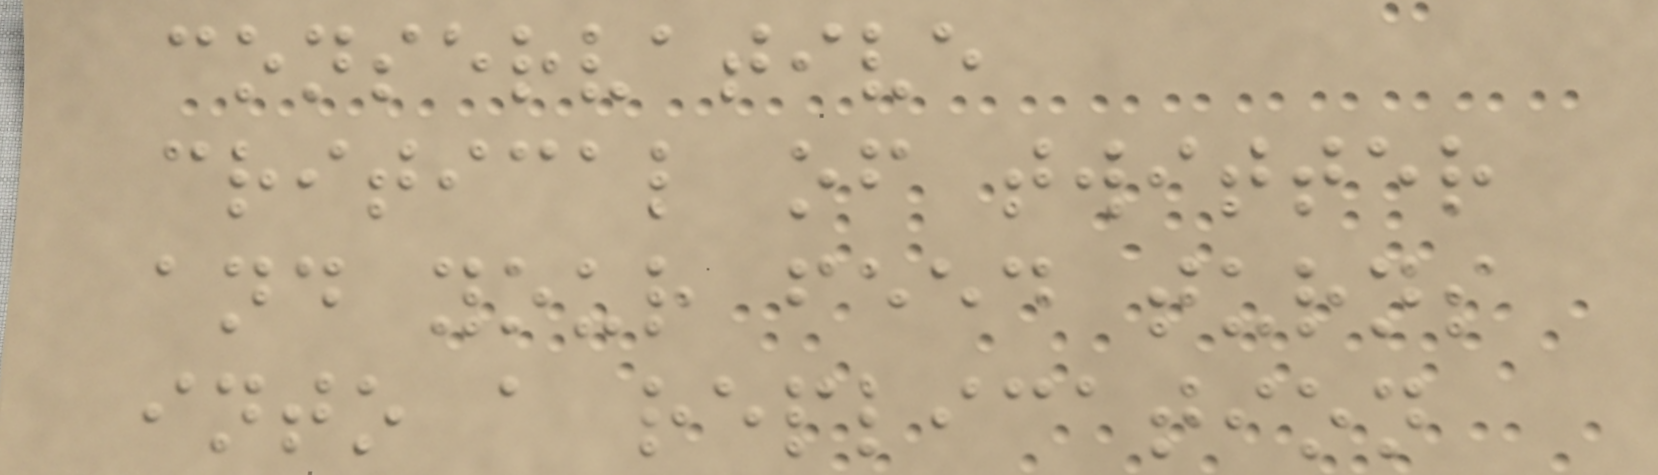conservative
critical of twitter
and your feed turns
into a replication
